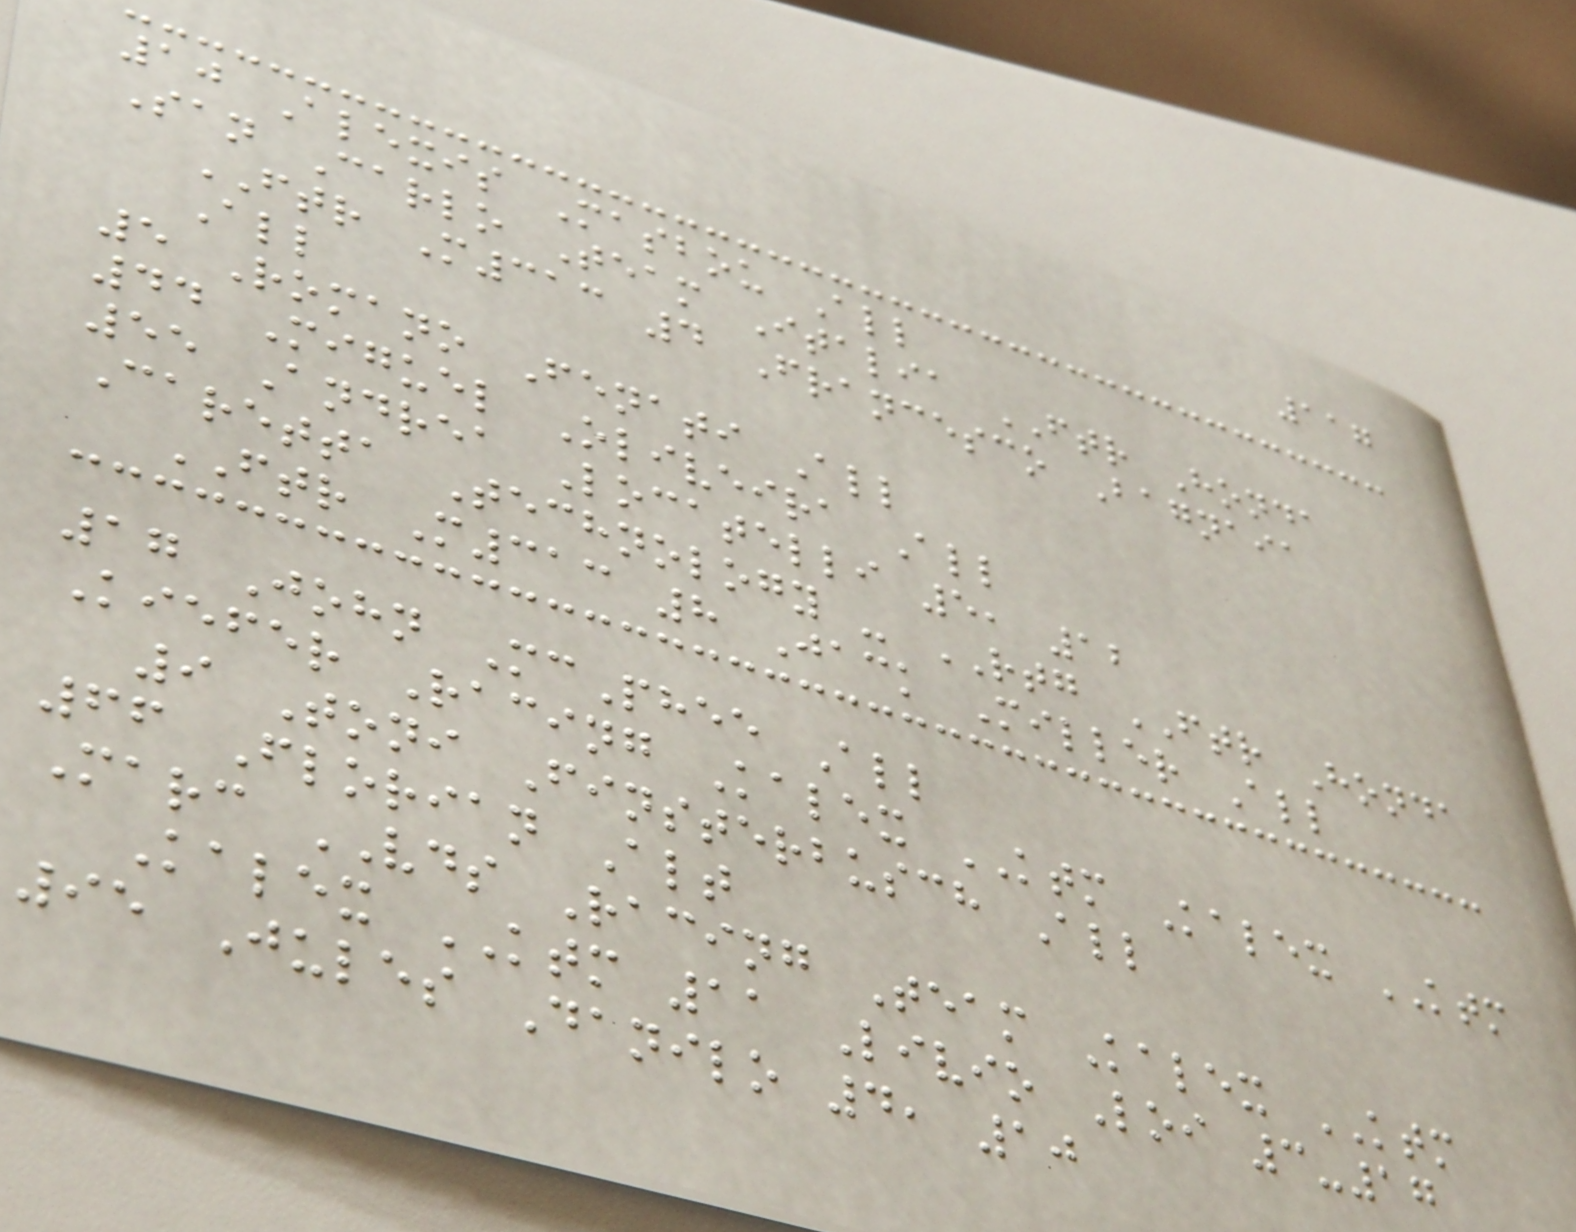117
10 Alexis Masbou All
San Carlo Team Italia FTR Honda
FTR M313 4 Francesco Bagnaia
All
5 Romano Fenati All
44 Miguel Oliveira All
55 Andrea Locatelli 5, 12
Caretta Technology - RTG FTR Honda
FTR M313 8 Jack Miller All
17 John McPhee All
Kiefer Racing Kalex KTM Kalex KTM
9 Toni Finsterbusch All
66 Florian Alt
Marc VDS Racing Team Kalex KTM
Kalex KTM 11 Livio Loi 3-17
95 Jules Danilo 4, 10
